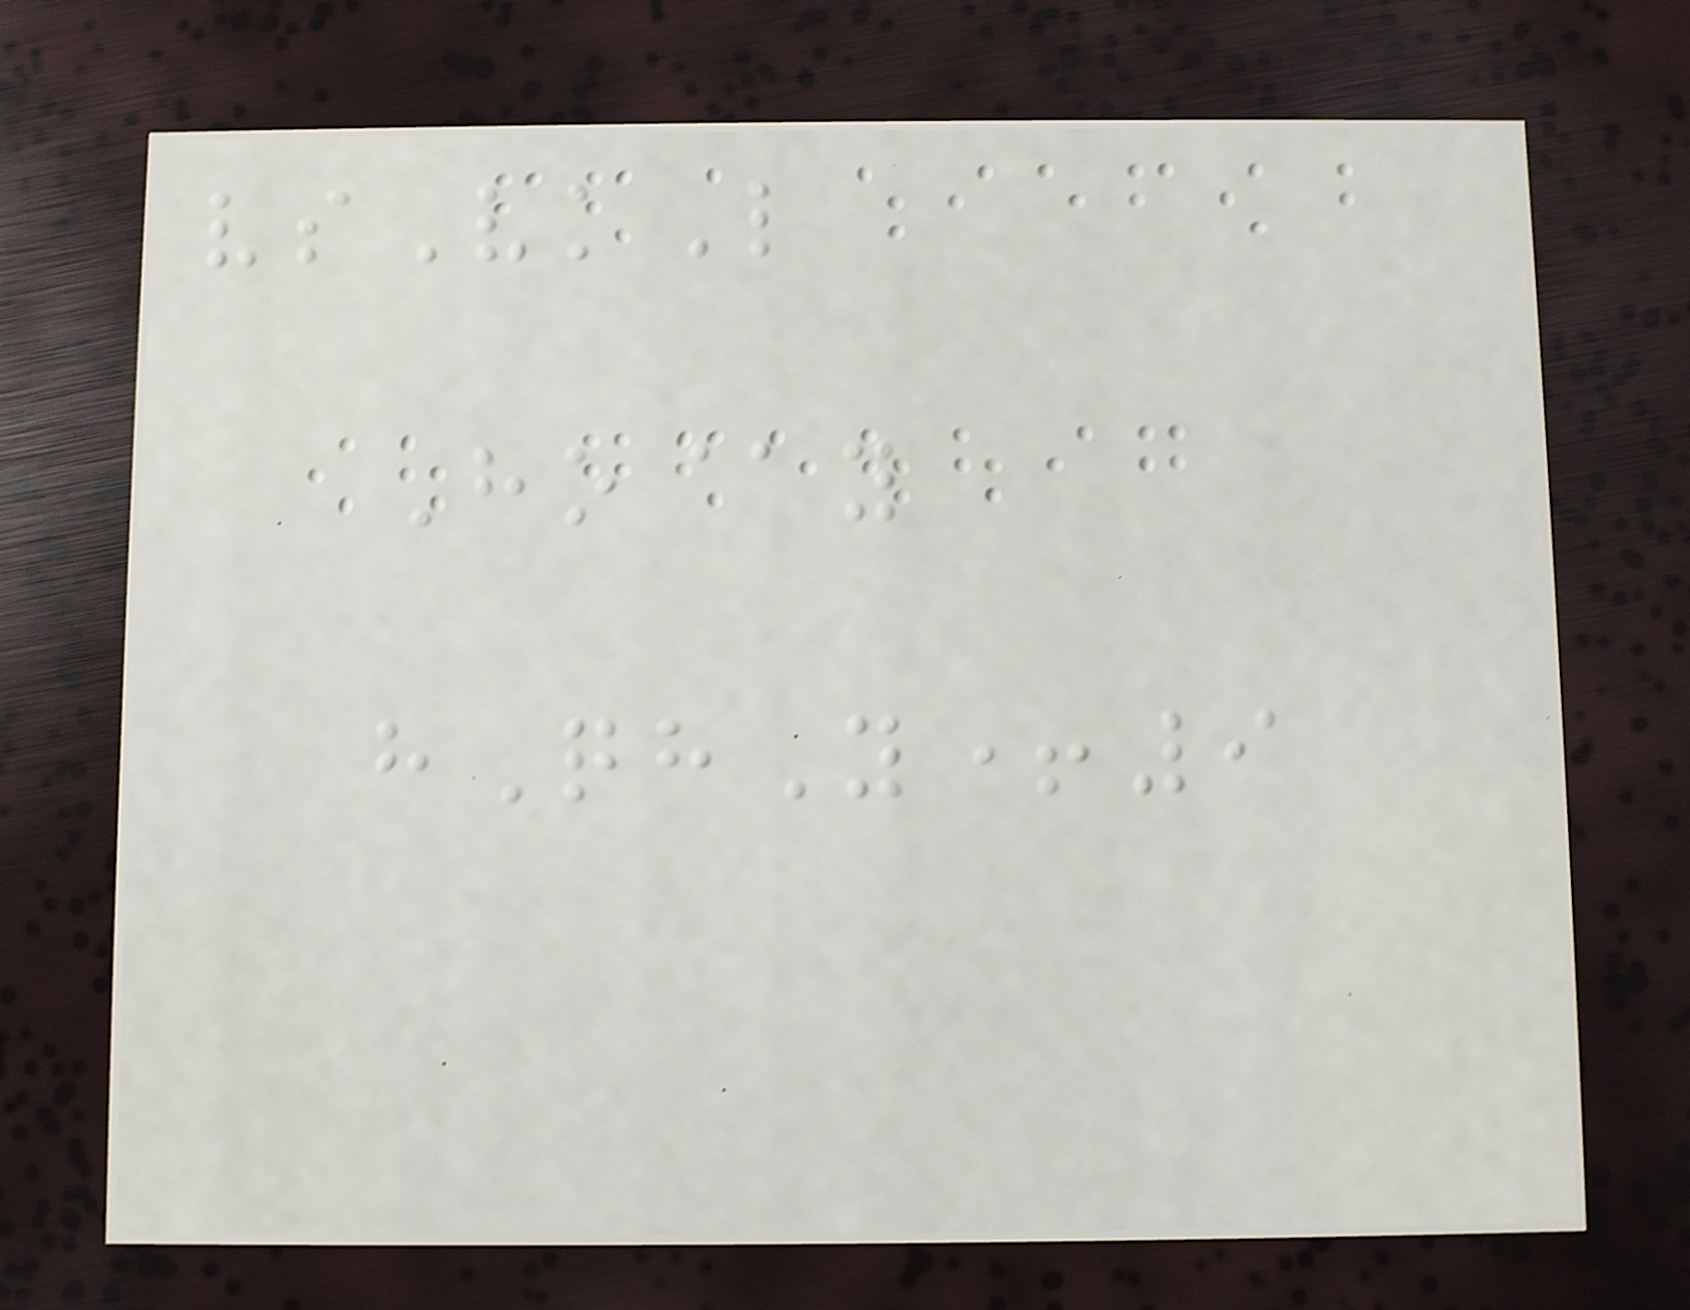vsVkL
Ho@y
hQhY+9
